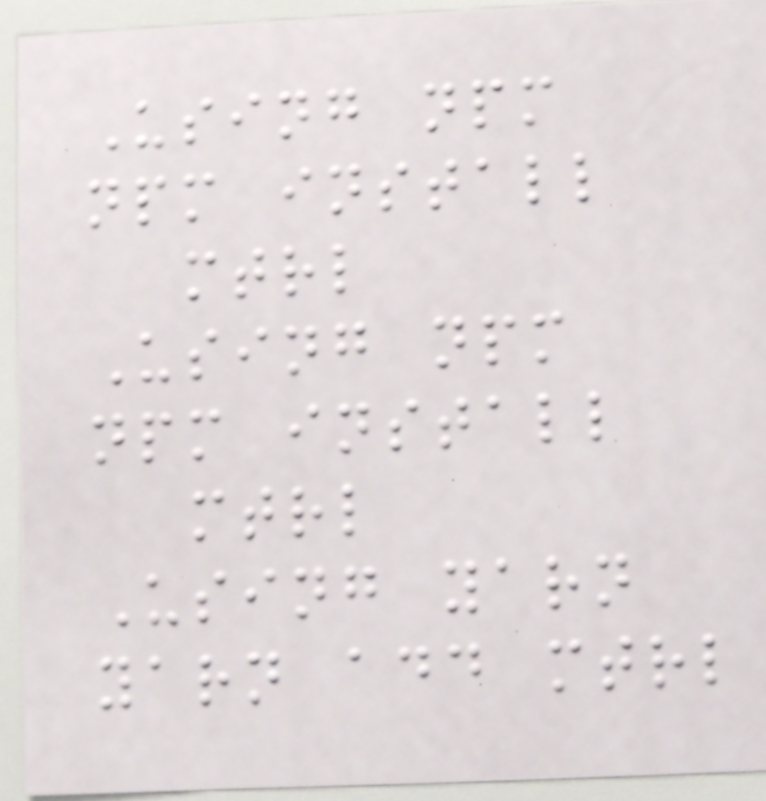Using npm
npm install
mtrl
Using npm
npm install
mtrl
Using yarn
yarn add mtrl
